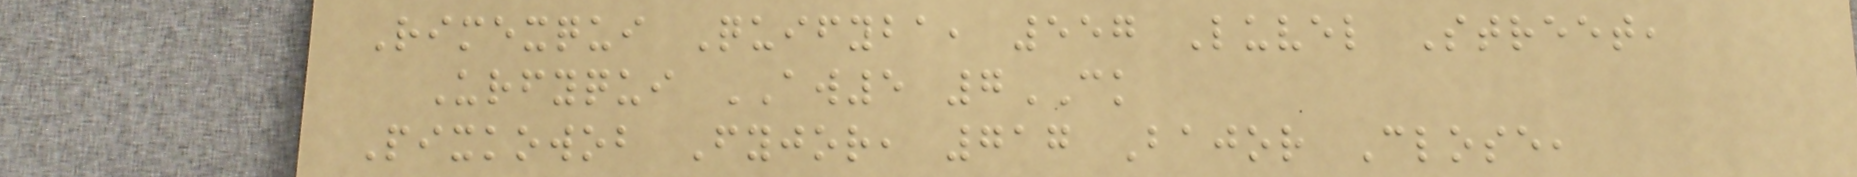Rimexqui Quifyba, 557 Luvel Street,
Urfyqui AW5 7CK
Pixkowob Fyjor, 717 Bajor Close,
